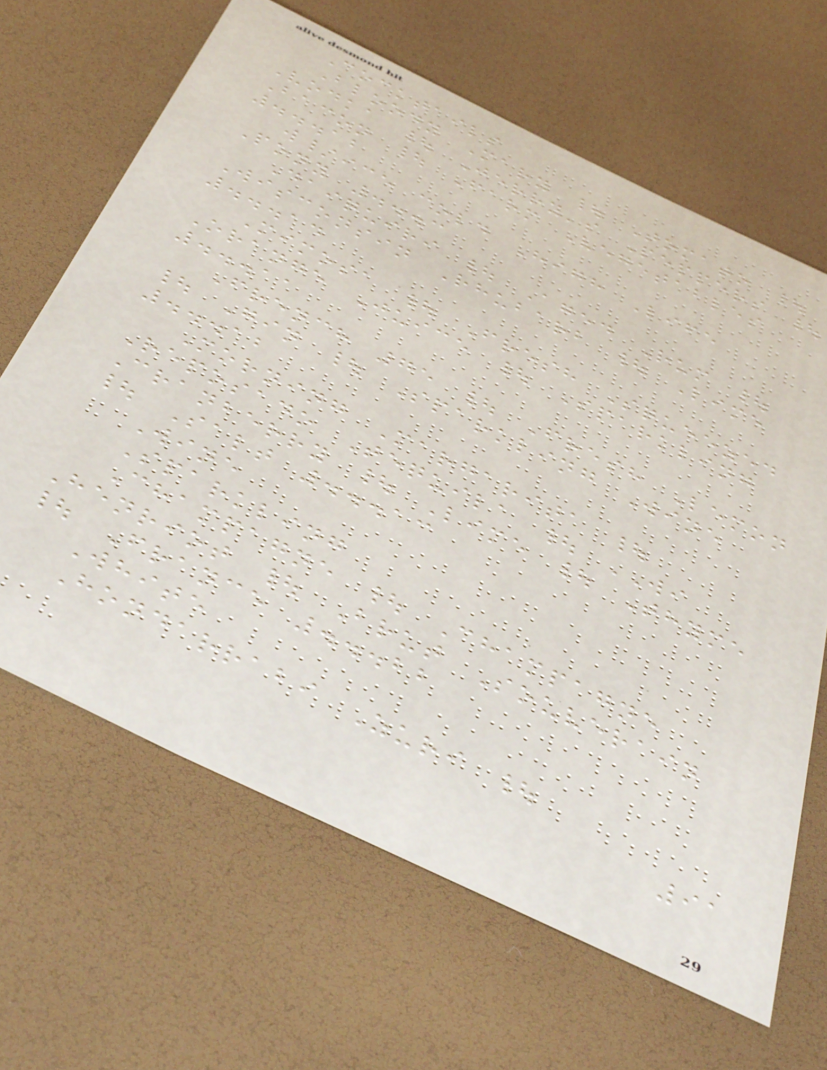Cocktails
Bloody Mary | Tomato |
Vodka | Jerry's Peppers |
Bacon | Farm Vegetables
...12
w/ice cold High Life
Pony ...3
Daiquiri | Aged Rum |
Wisconsin Rhubarb | Lime
...14
Mimosa | Fresh Squeezed
Orange Juice | Sparkling
...11
French 75 | Fresh Lemon
| Gin | Sparkling Wine
...12
Morning Margarita |
Reposado Tequila | WI
Cranberry | Lime | Thyme
| Salt ...13
Wine
Sparkling
Champagne | Champagne
Henriot | Brut Souverain
| France ...22
White
Hondarrabi Zuri |
91
